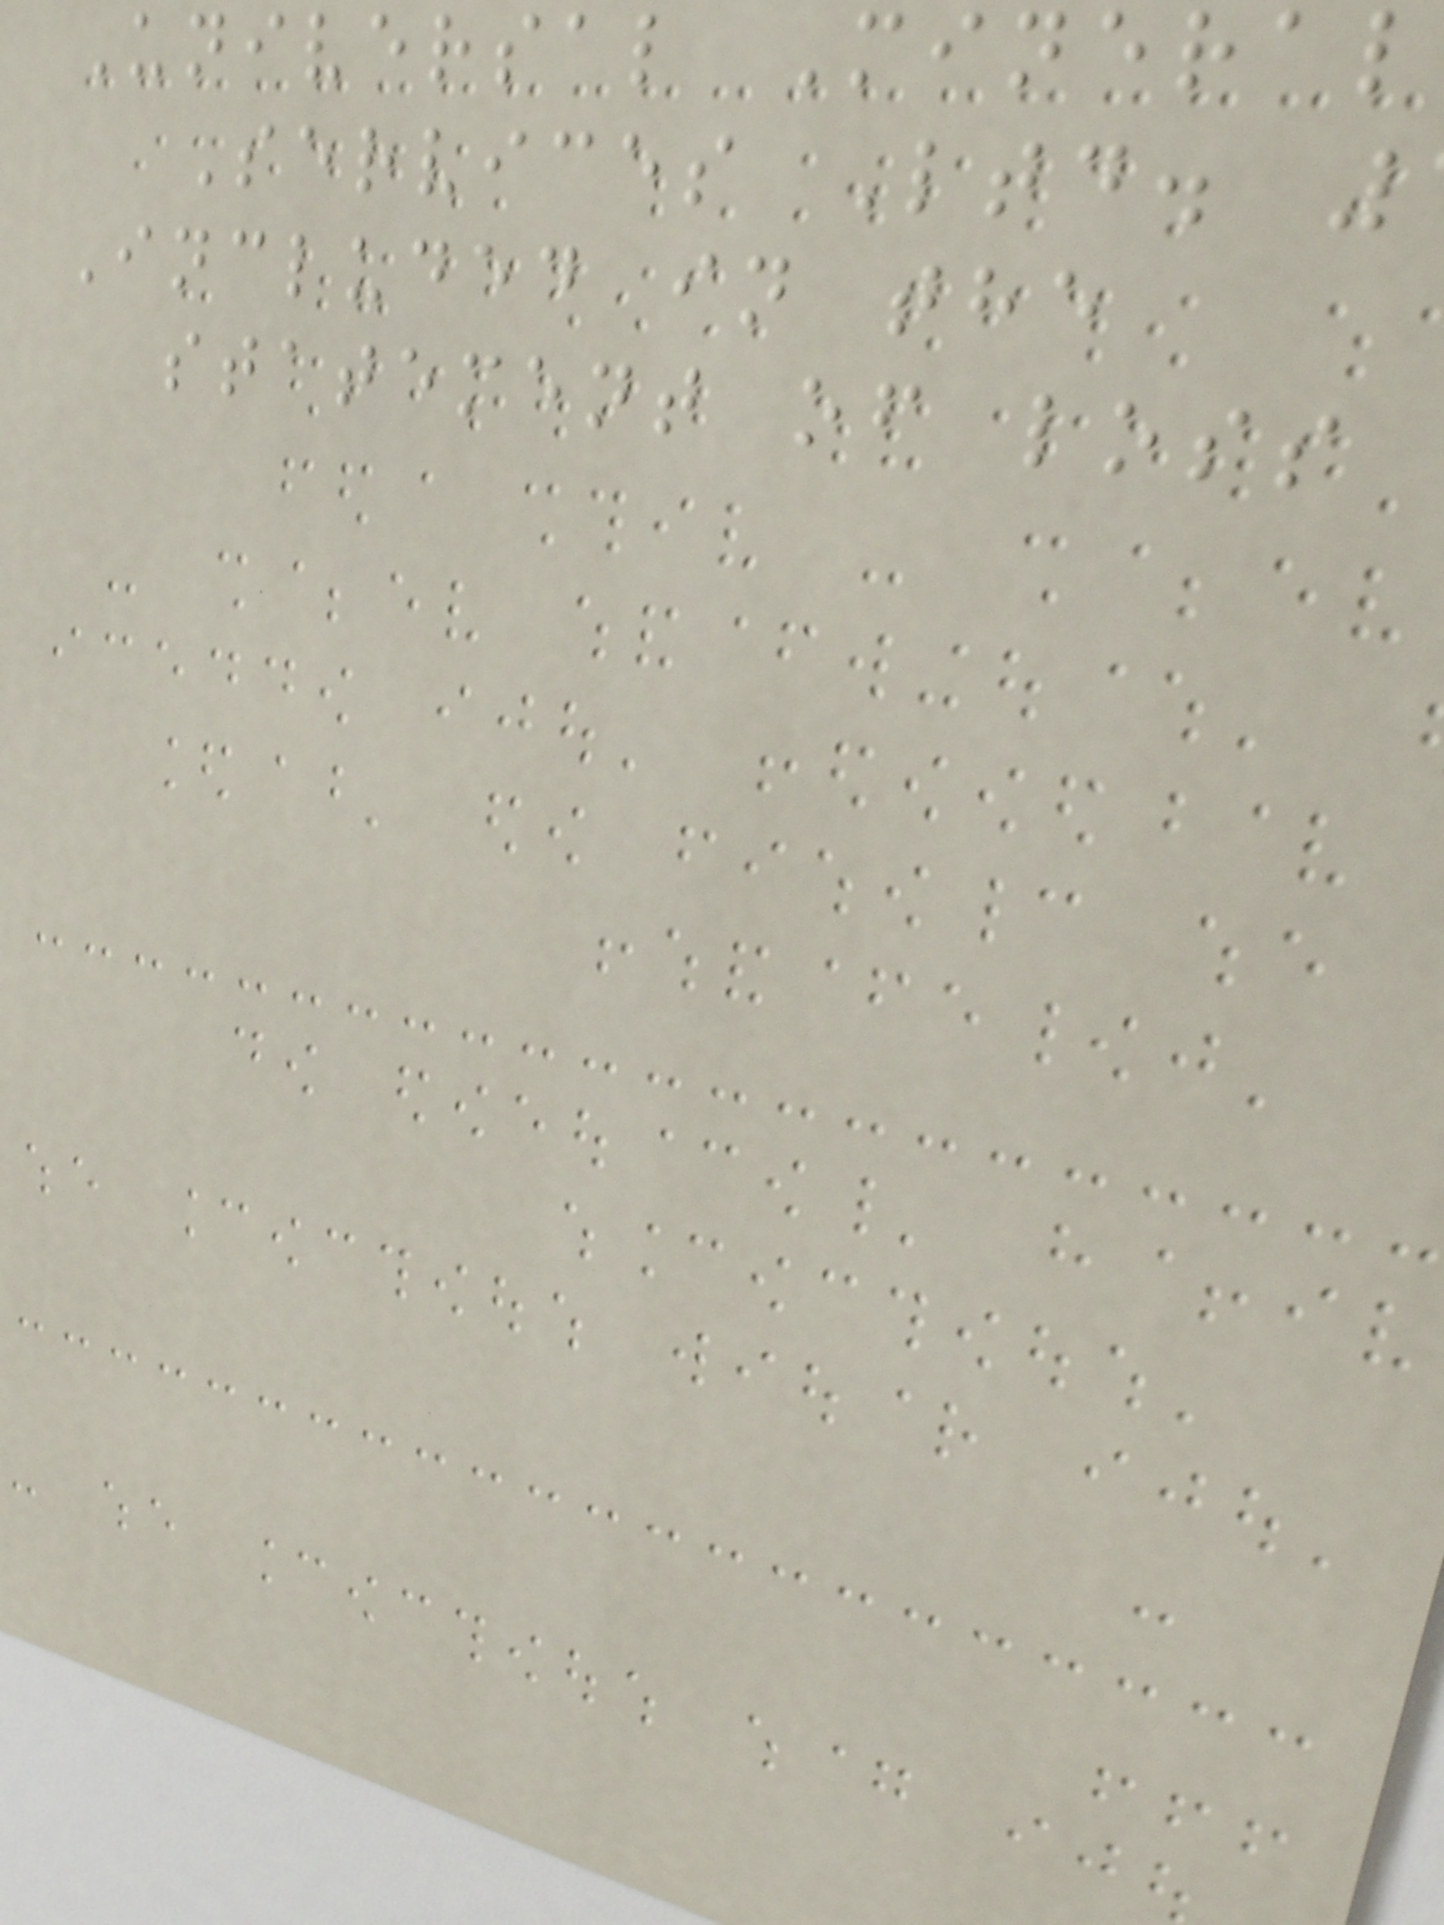Universal Mineral
Services Ltd.
Included in the
statement of loss
